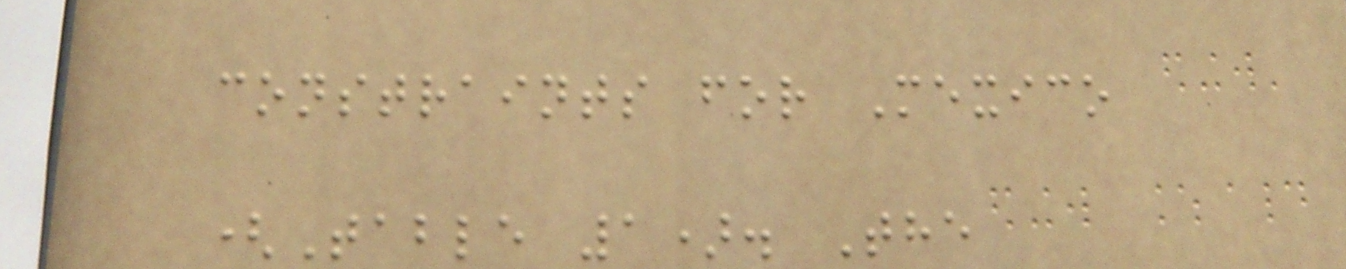constraints for Mexico
(Table 1). The
